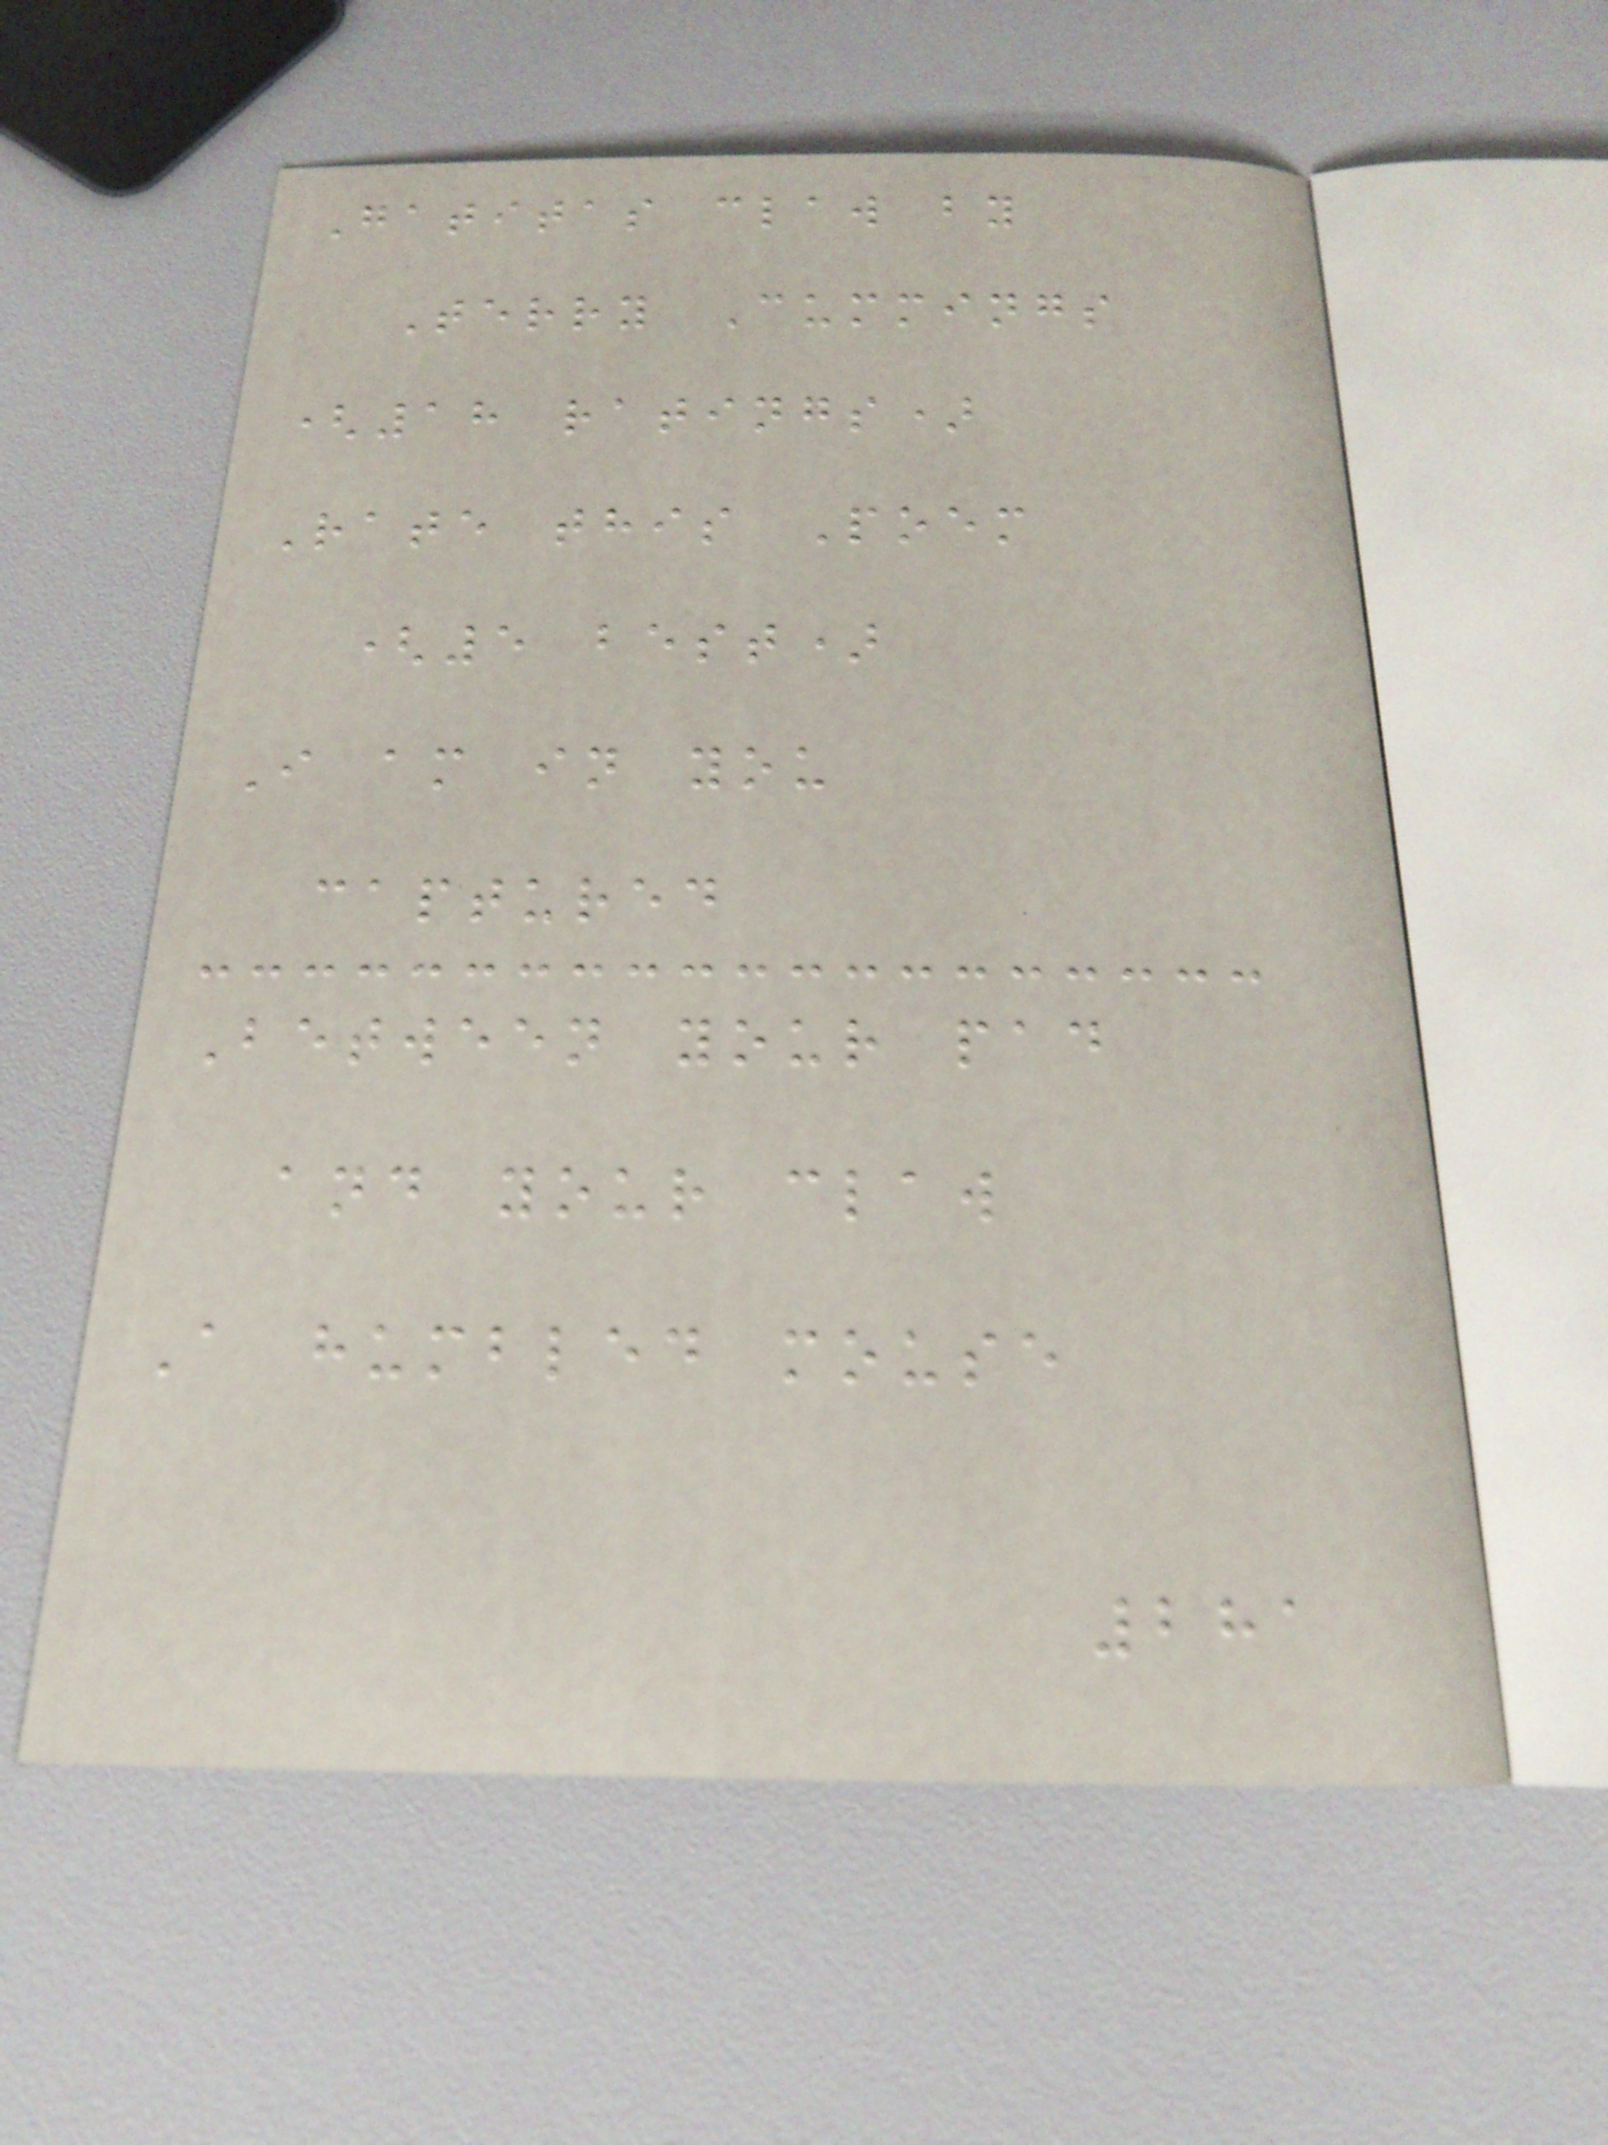Gatitas claw by
Terry Cummings
(18 ratings)
Rate this Poem
(5 best)
I am in you
captured
Between your pad
and your claw
A humbled mouse
281
